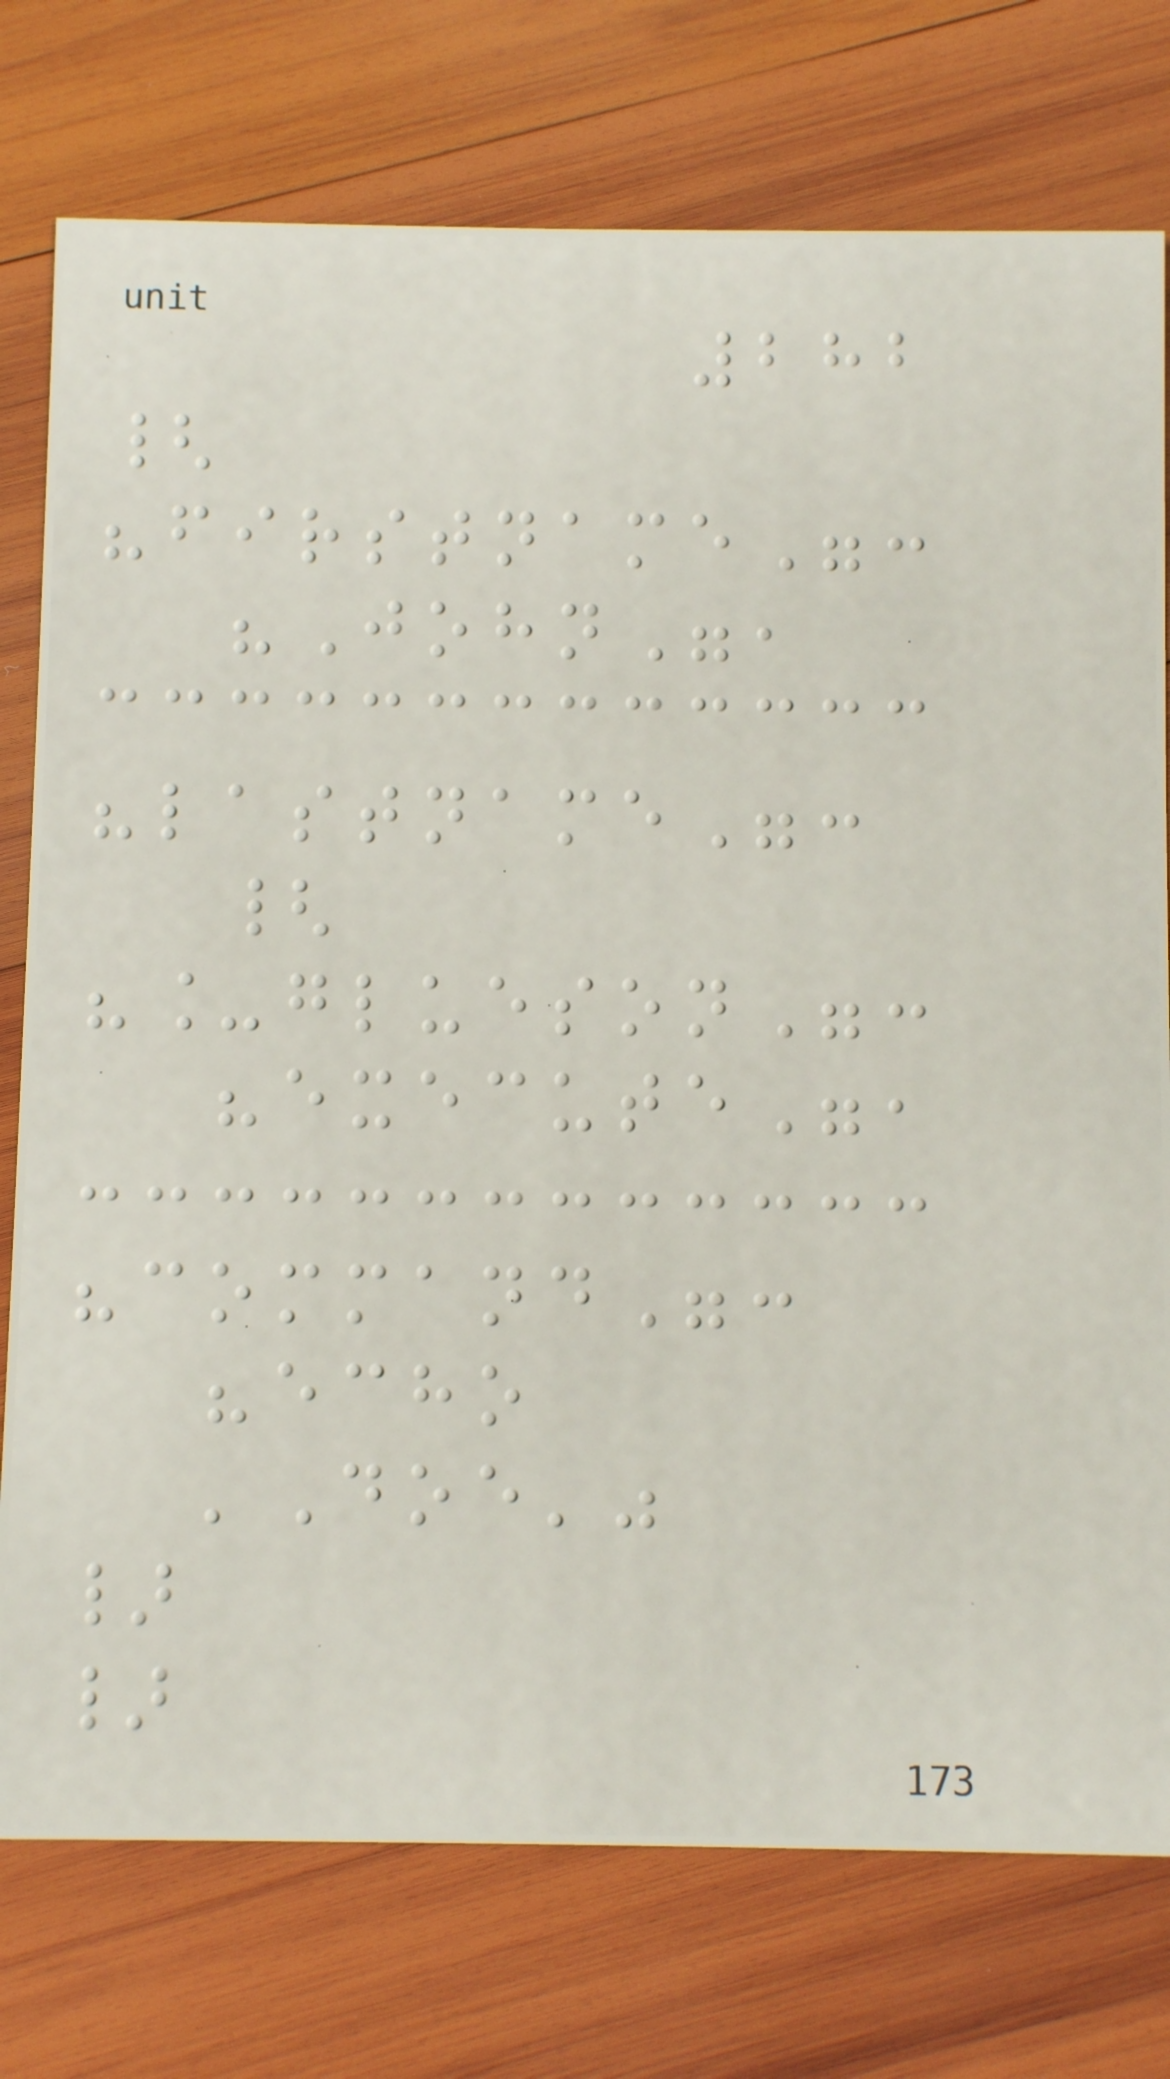282
{
"firstname":
"John",
"lastname":
{
"_glueson":
"execute",
"command":
"echo
'Doe'"
}
}
